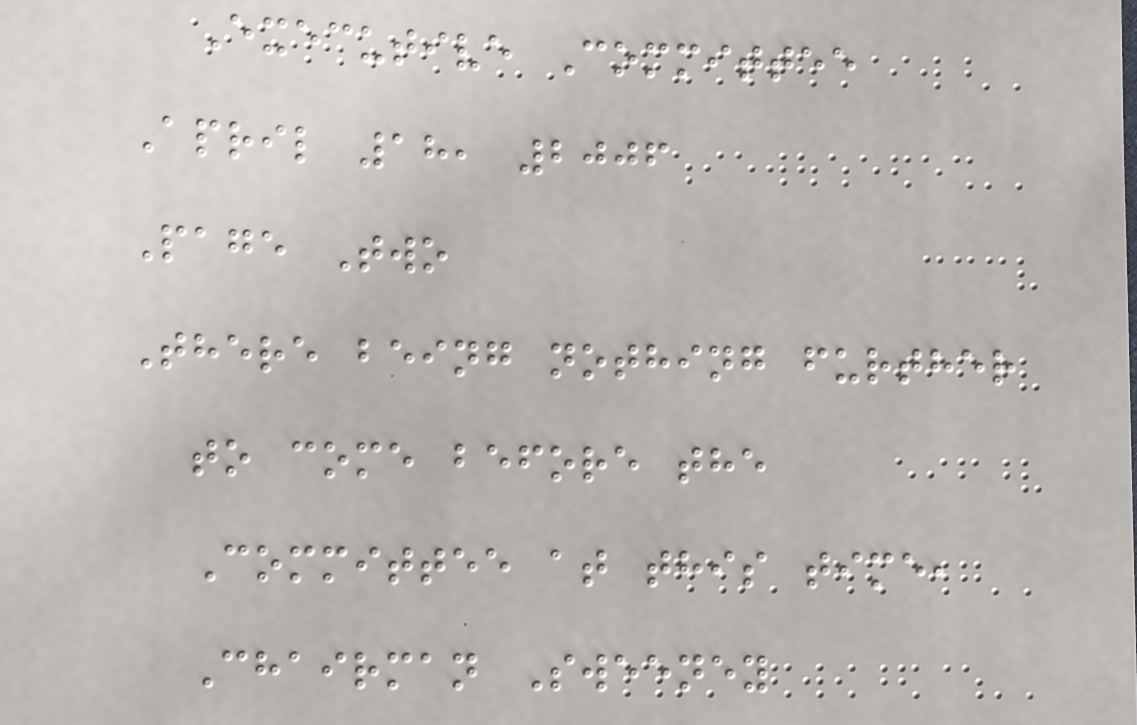Executive Committee
April 18, 2006
Page Two
There being nothing further
to come before the
Committee at this time,
Chairman Sweeney
